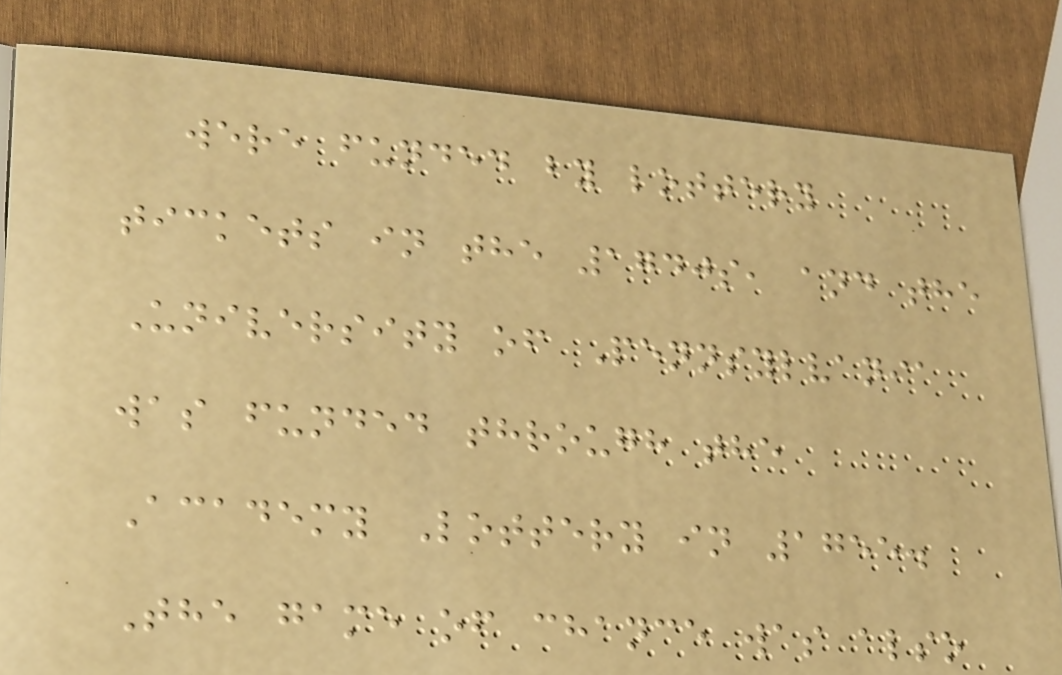were funded by lottery
tickets in the 1740s, and the
University of Pennsylvania
was funded through the
Academy Lottery in 1755.
The game of chance was also
